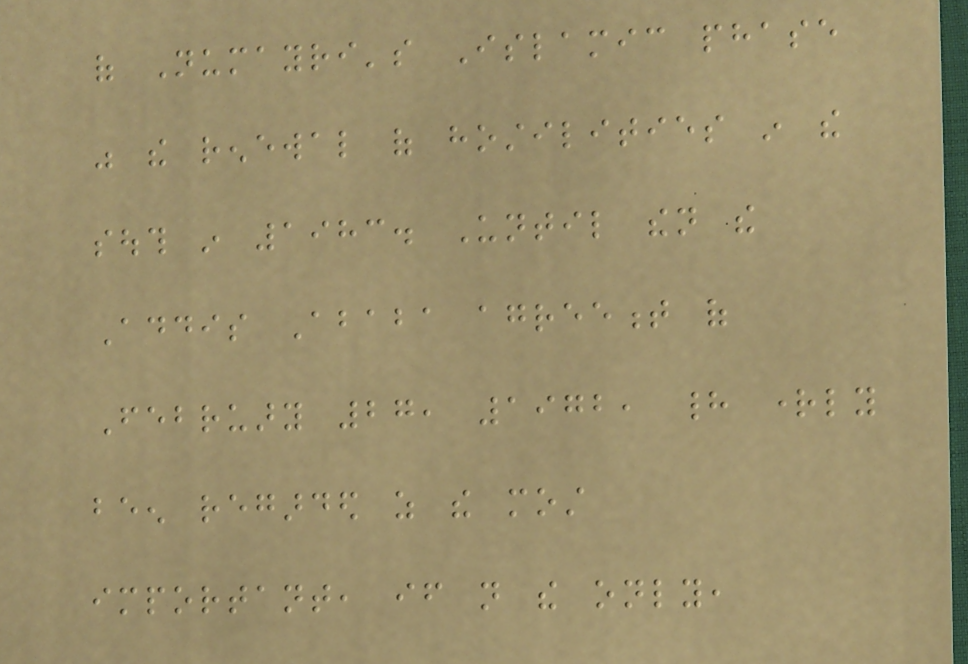of Numayri's Islamic phase
was the renewal of hostilities in the
south in 1983. Until then the
Addis Ababa agreement of
February 27, 1972, had rightly
been regarded as the most
important, if not the only,
